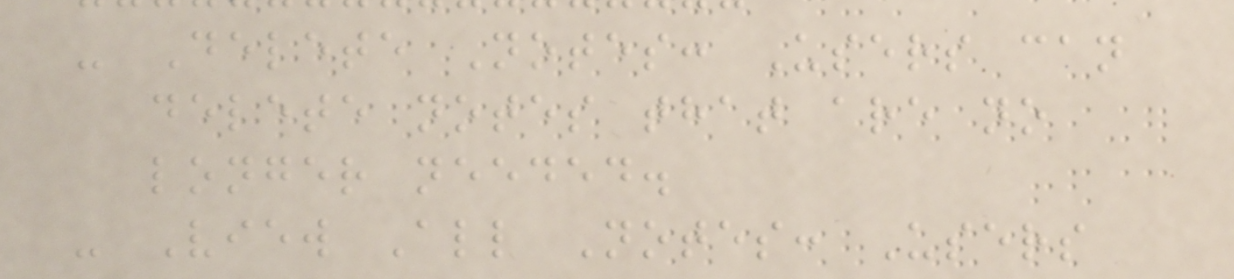- Delete Notes: Users can
delete notes that are no
longer needed.
- View All Notes: Users
